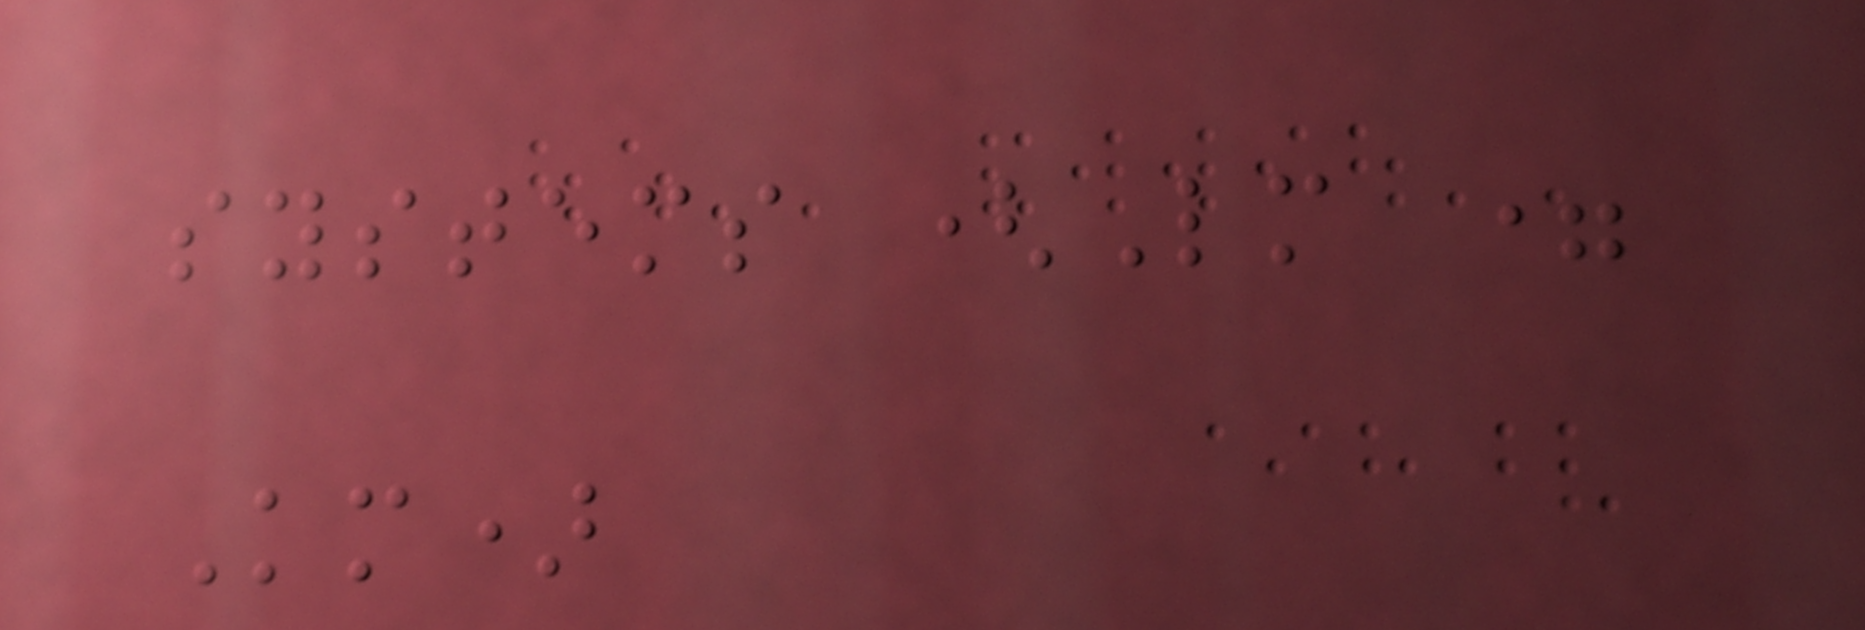systems (Lm =
Km)
